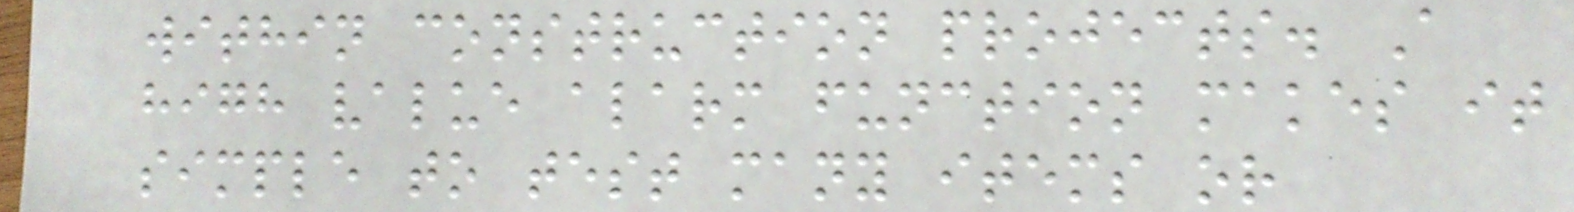within construction projects. A
high value alarm function makes it
simple to test many items or
